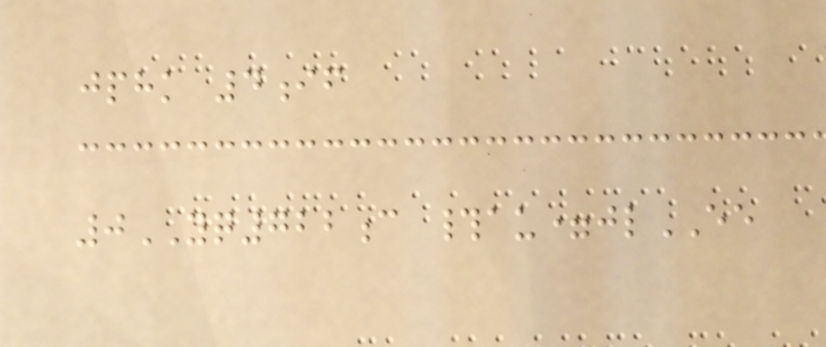jphk 4if
0YQ722c #au=jlEE
